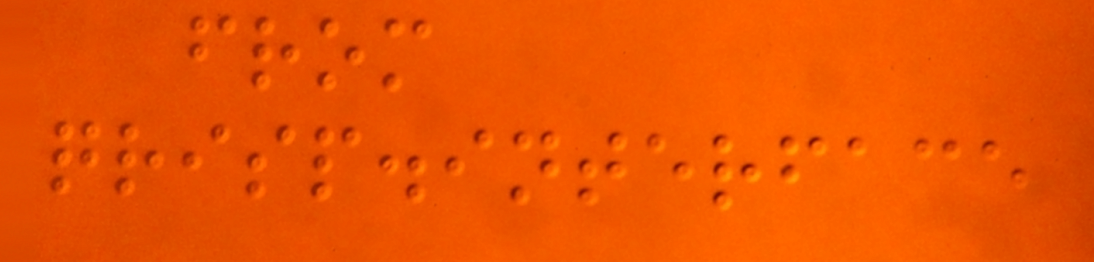from
qrisp.interface
